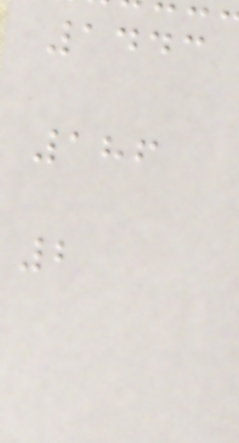1443
186
2
